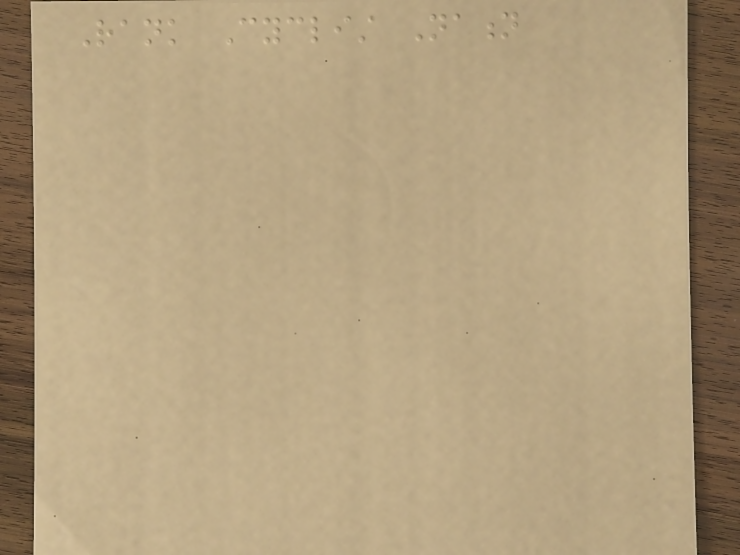Rank Cyclist Nation
